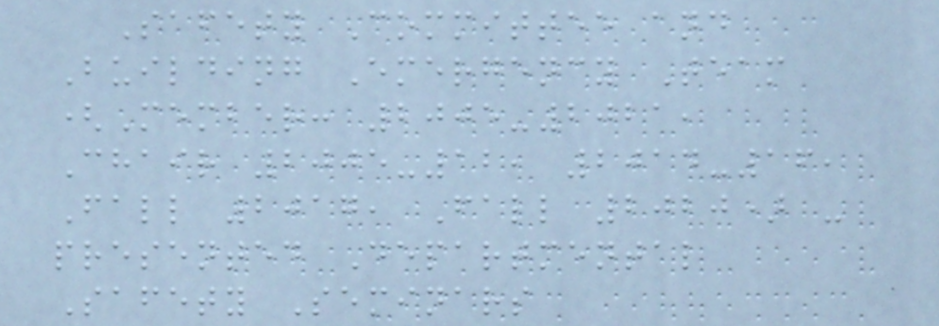Safety Committee and
Building Emergency Team
(Member: 2005-2021,
Chair 2005-12, 2014-16,
Fall 2017, Fall 2020) -
presented Departmental
Safety Seminars
